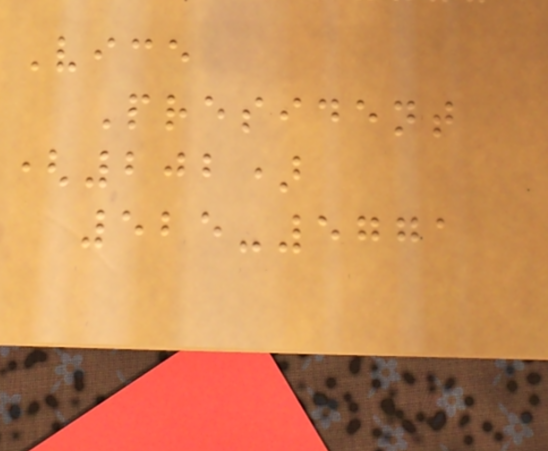Vice
President
(202)
525-5771
